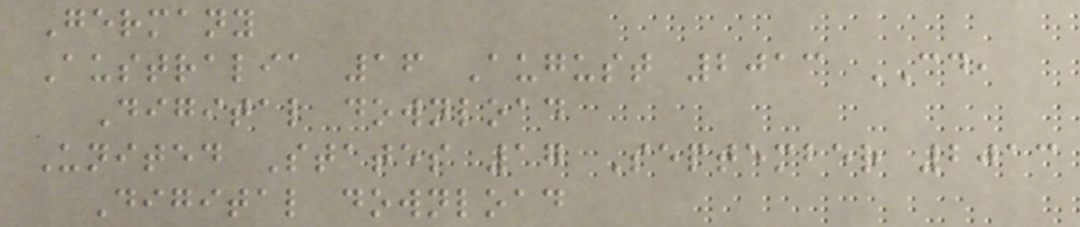Germany
Australia 16 August 2013 CD,
Digital download
United States 17 September 2013
Digital download
